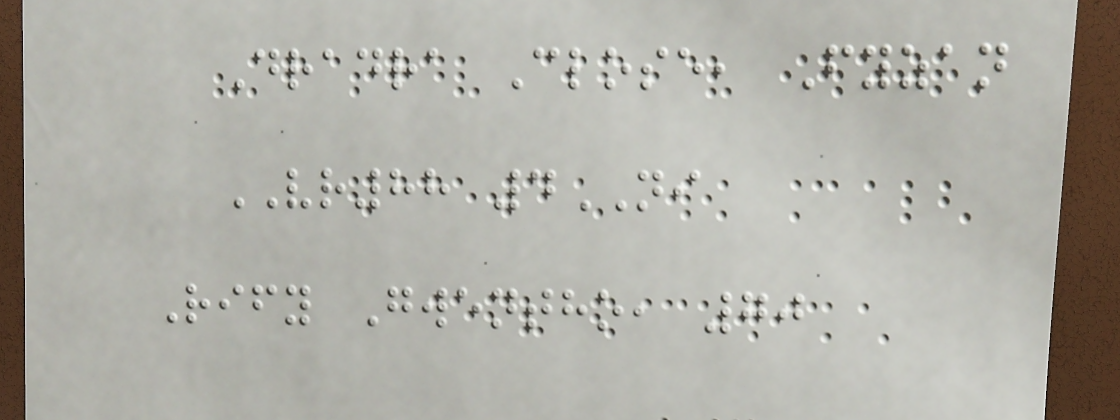Dradra Close, Fyzan
VR88 4NI
Rify Gwentho, 70
